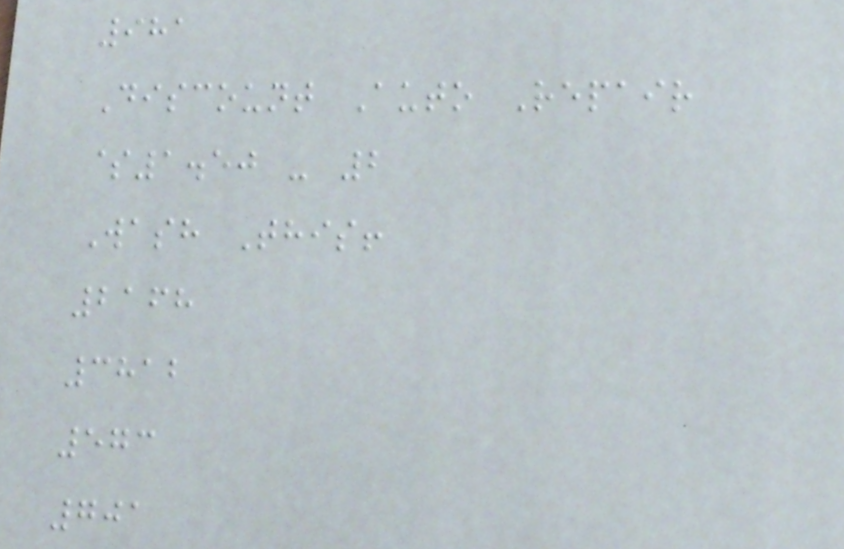981
Discount Auto Repair
$1.50 - 2
Wash This!
2168
3812
573
701
